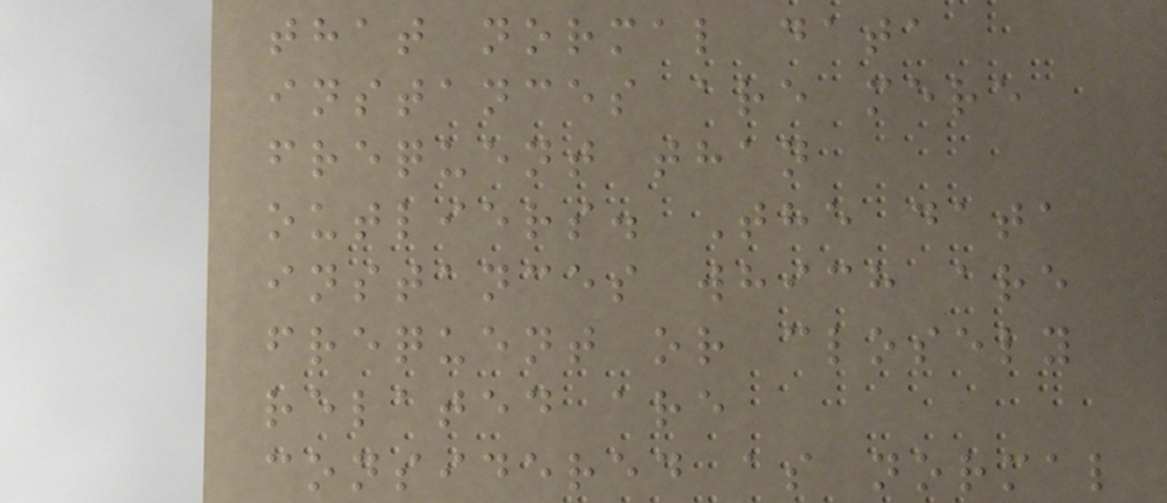that normal data
instances are mere
frequent than
outliers. The data
instances which are
frequent or closely
related are
considered as normal
